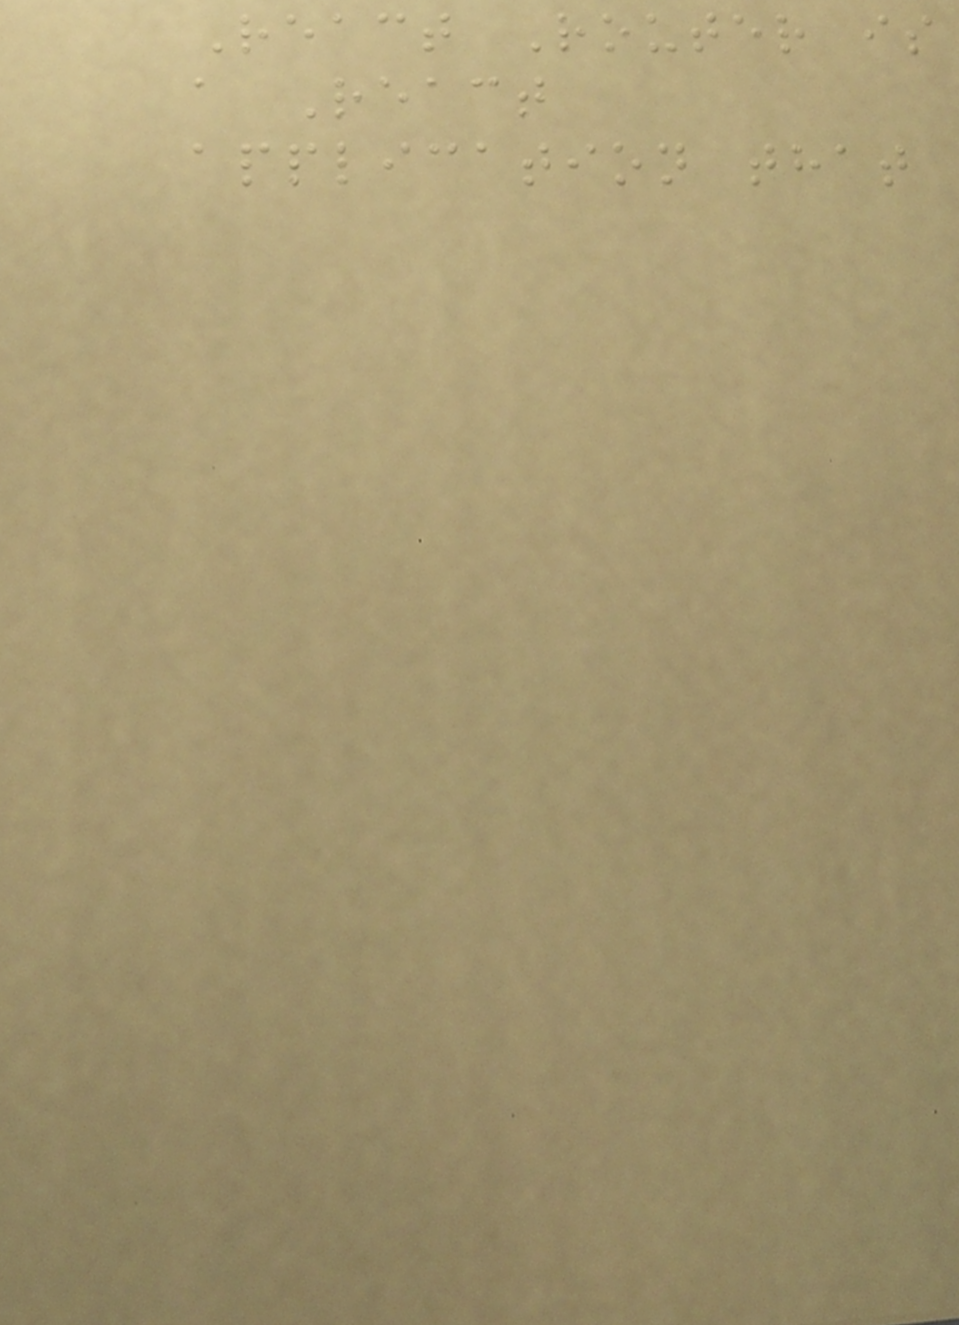React Router is
a React
application that
